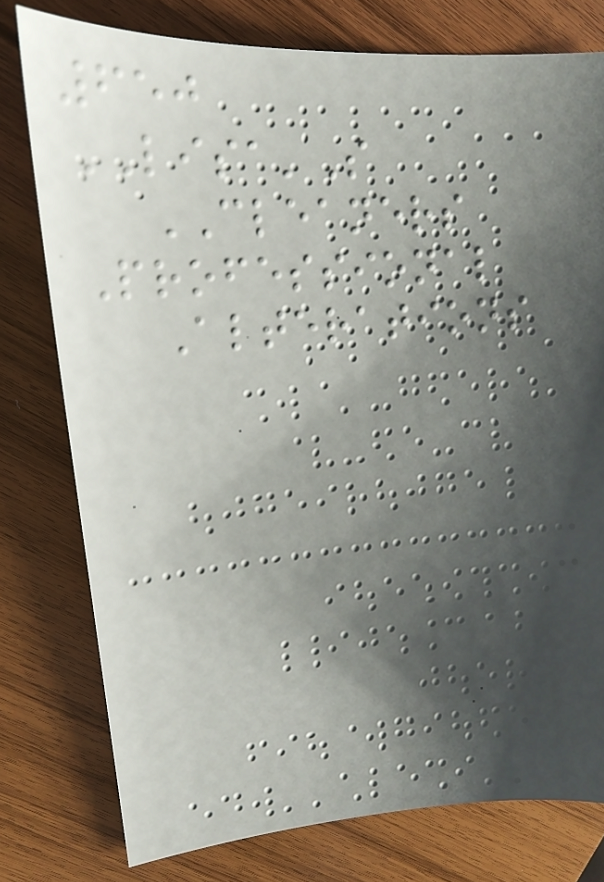650
LISA'S
CLEANERS
Professional
Alterations
